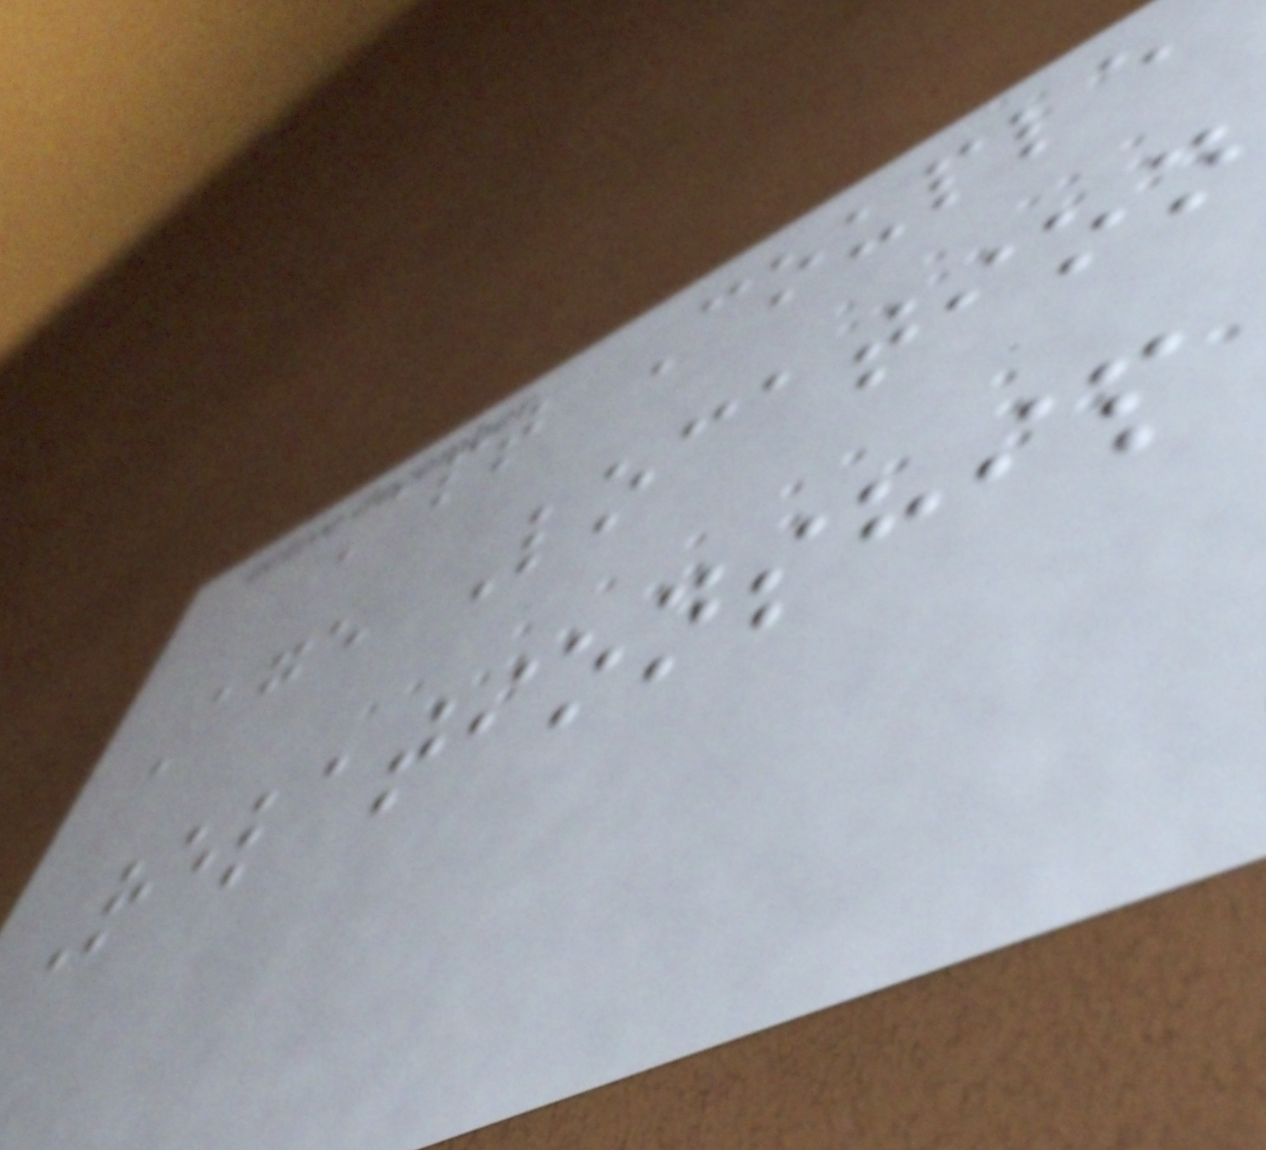Apt Couple
Age Location
Relationship
